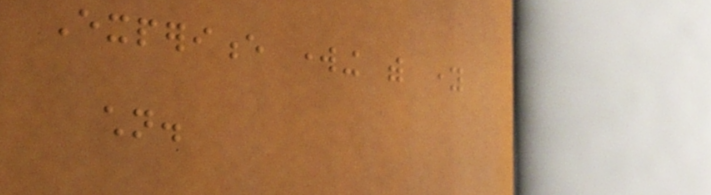Experience working with young
children.
